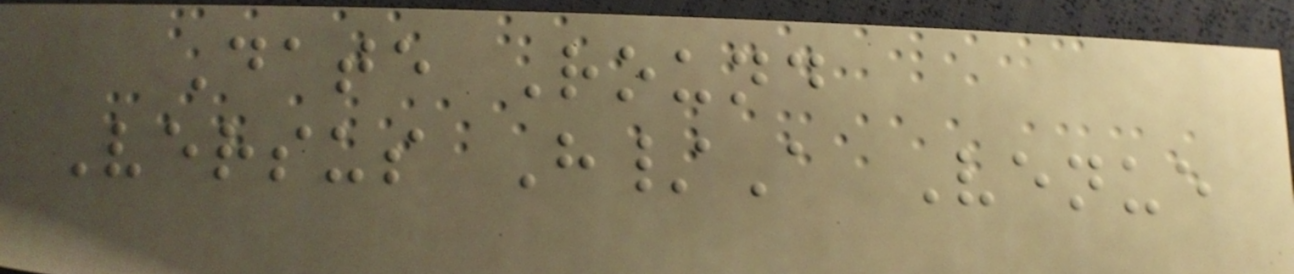Date Round
Versus H/A Venue
